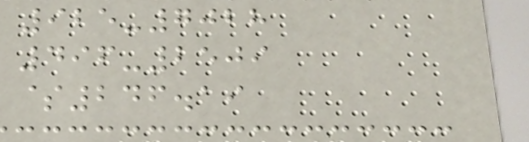925-7028
496-2509
$246.19
